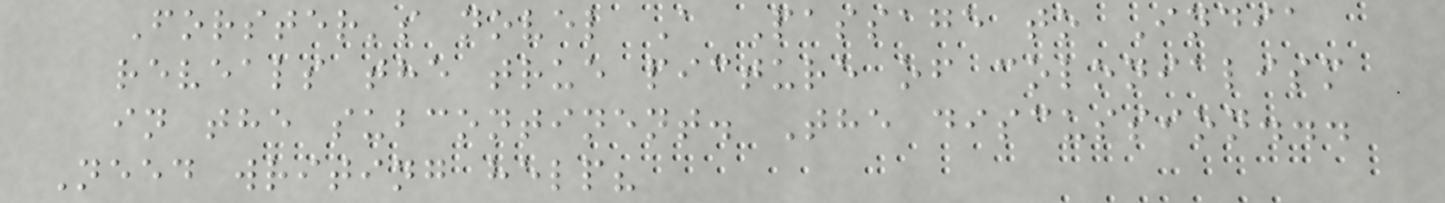Forster's novel A Passage to India
reveals the true picture of colonialism
in the subcontinent. The discussion...
Need writing help?
